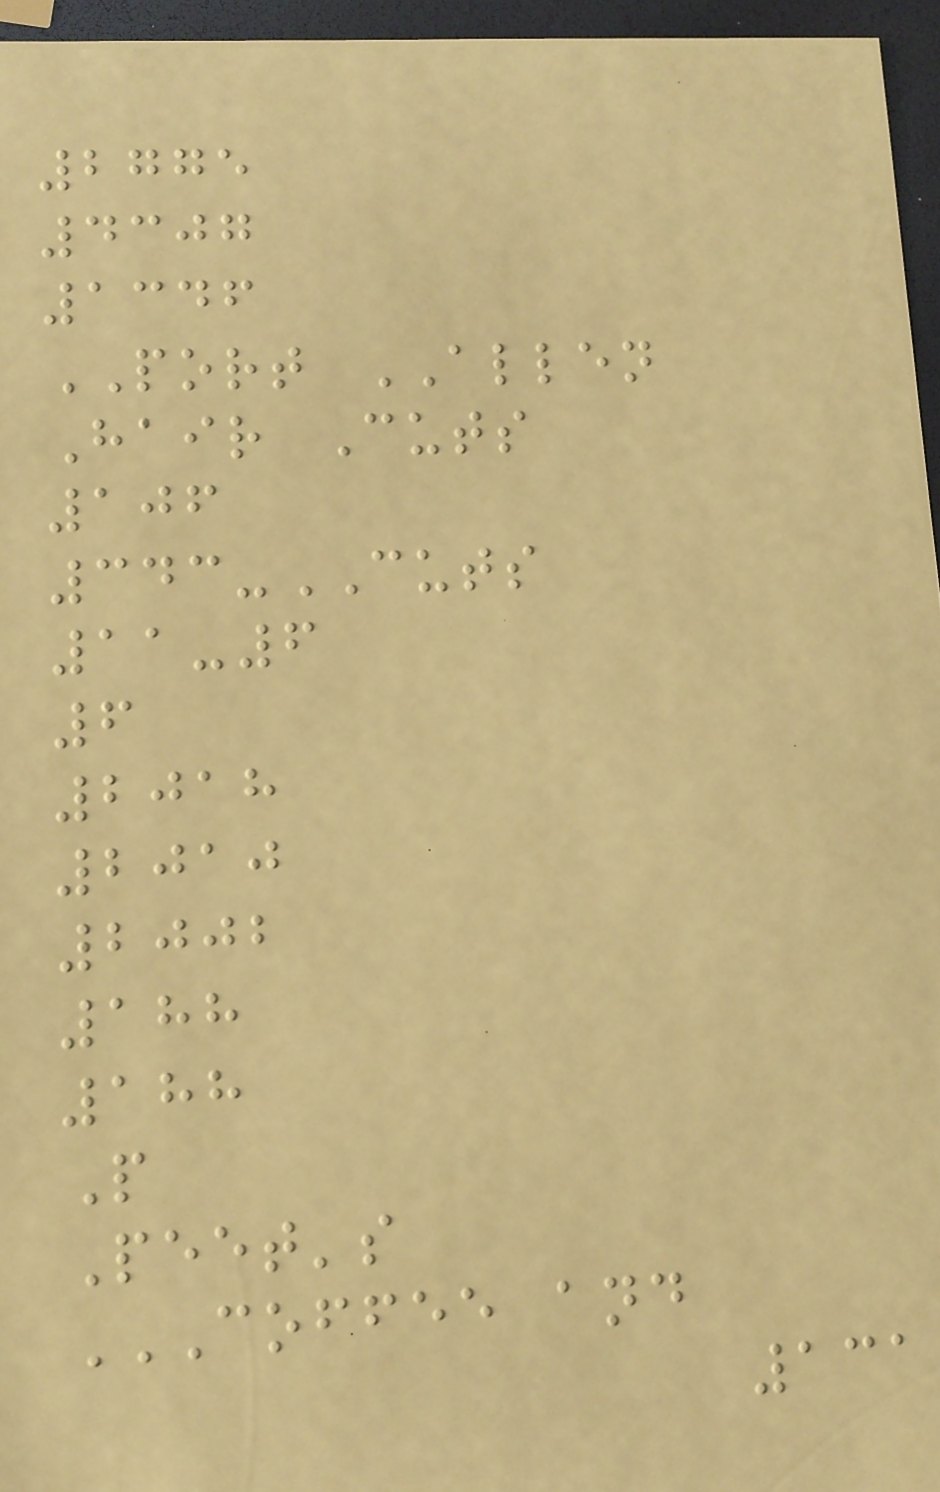2775
4307
1346
PORT ALLEN
Hair Cuts
106
343-CUTS
11-6
6
2018
2010
2002
188
188
P
Peet's
COFFEE AND
131
